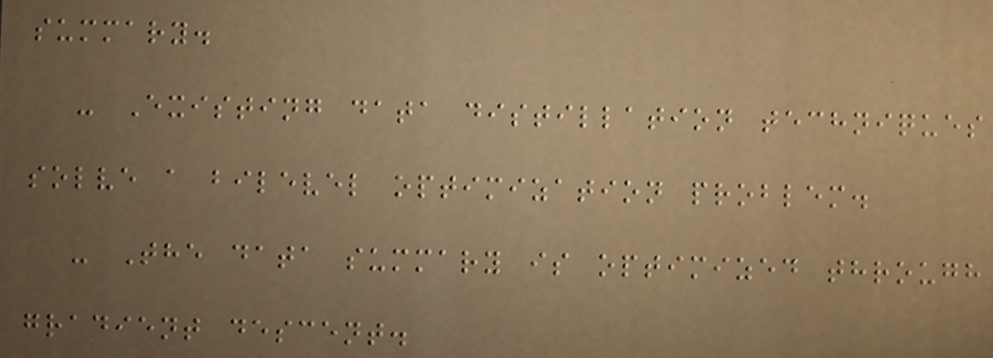summary.
- Existing data distillation techniques
solve a bilevel optimization problem.
- The data summary is optimized through
gradient descent.
